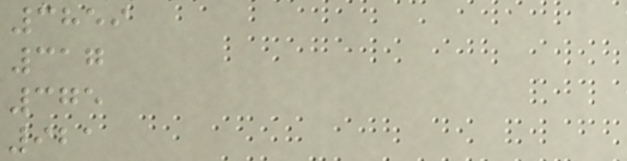3859
317
375
921
